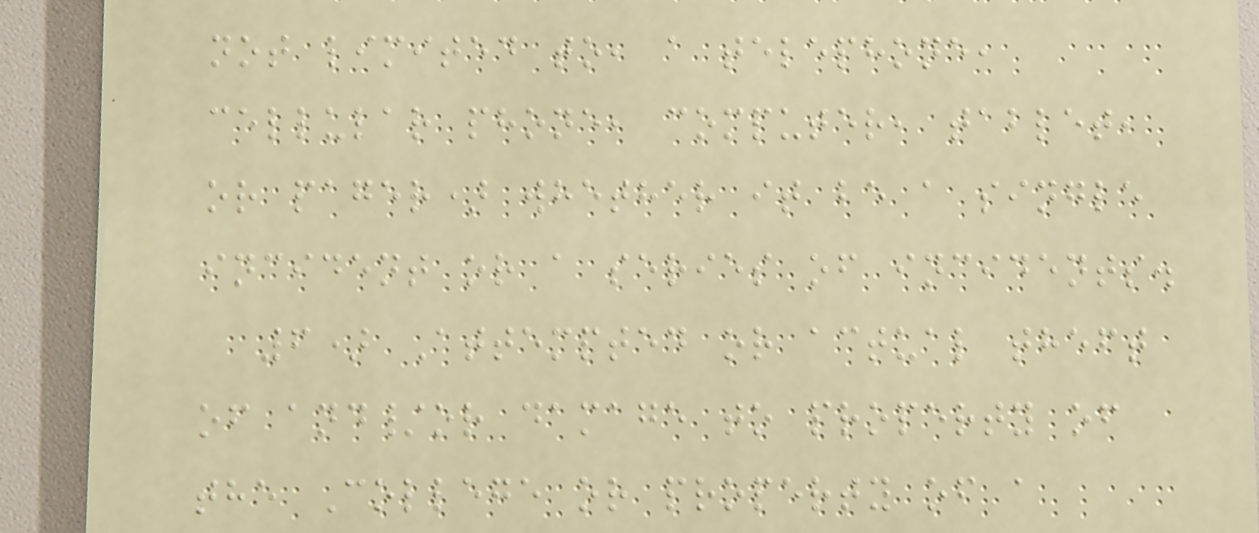not limited to, a telephone,
cellular phone, computer, tablet,
or pager) whether it be a single
incident or a series of incidents.
6) Attempted or actual theft
of and/or damage to property of
the College or property of a
